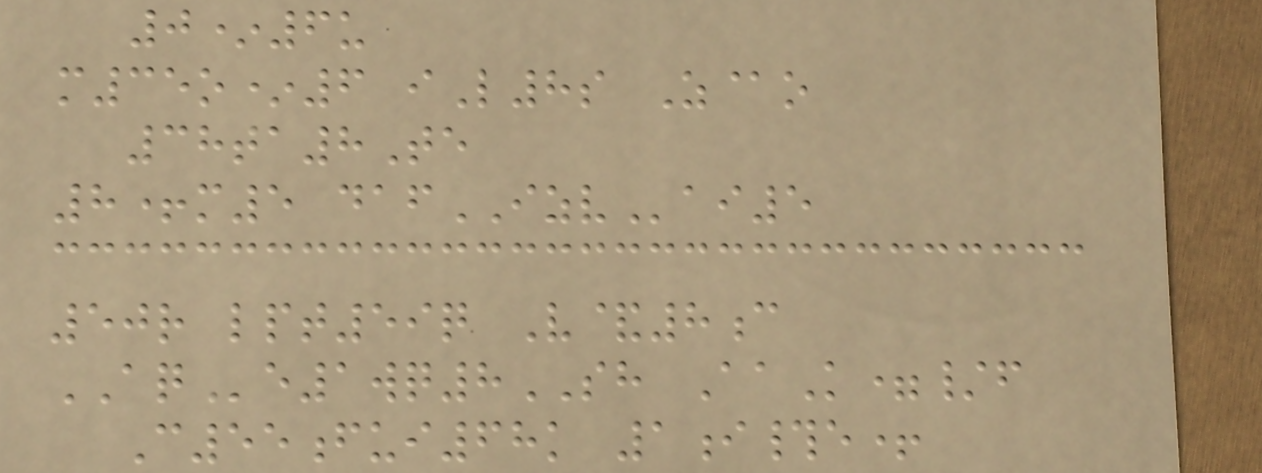0*6u
m35o*6 iL8s Z@o
38ta8Te
8+m5 dafIZVai5
50r lpt59q V&8c
AQe1wq8SH AaK=/f
C55fui68k 1i#e+
